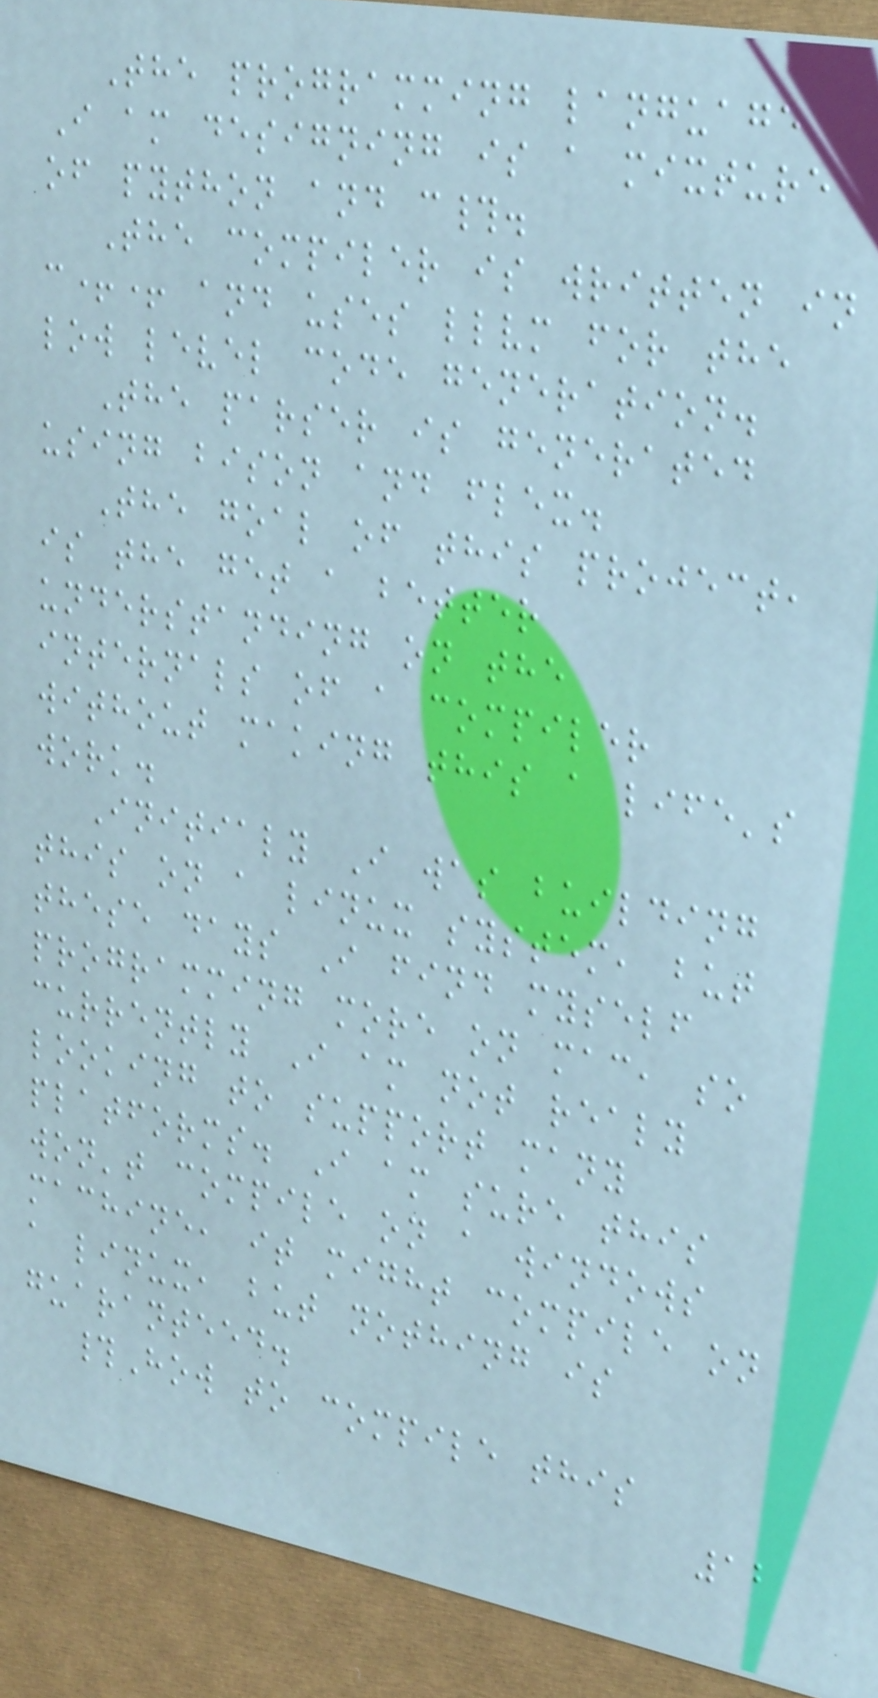The programming language
I am designing is a mixture
of python and c#.
The compiler is written in
c++ and uses llvm for the
low level code generation.
The parser is generated
using bison and flex.
The goal of this project,
is the get a better
understanding on the
internals of a compiler
without making this a life's
work.
Initialy I was building
this on a linux system, but
these days I find myself
programming more on mac, so
currently I am not realy
looking to support many
platforms. I am sure this
won't compile on a windows
machine, it might compile on
a linux, but nothing is
guaranteed.
#How to compile this
12
